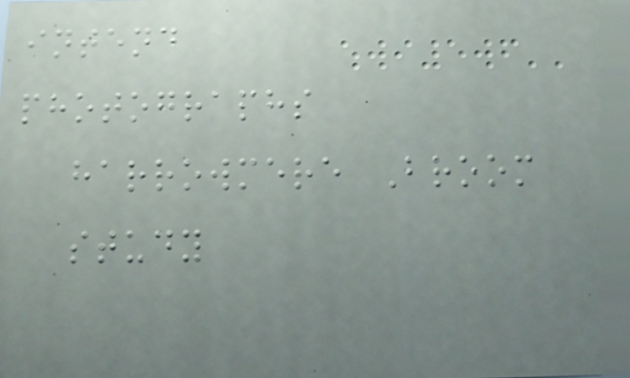intend
photographs
harrowmere Broom
study
